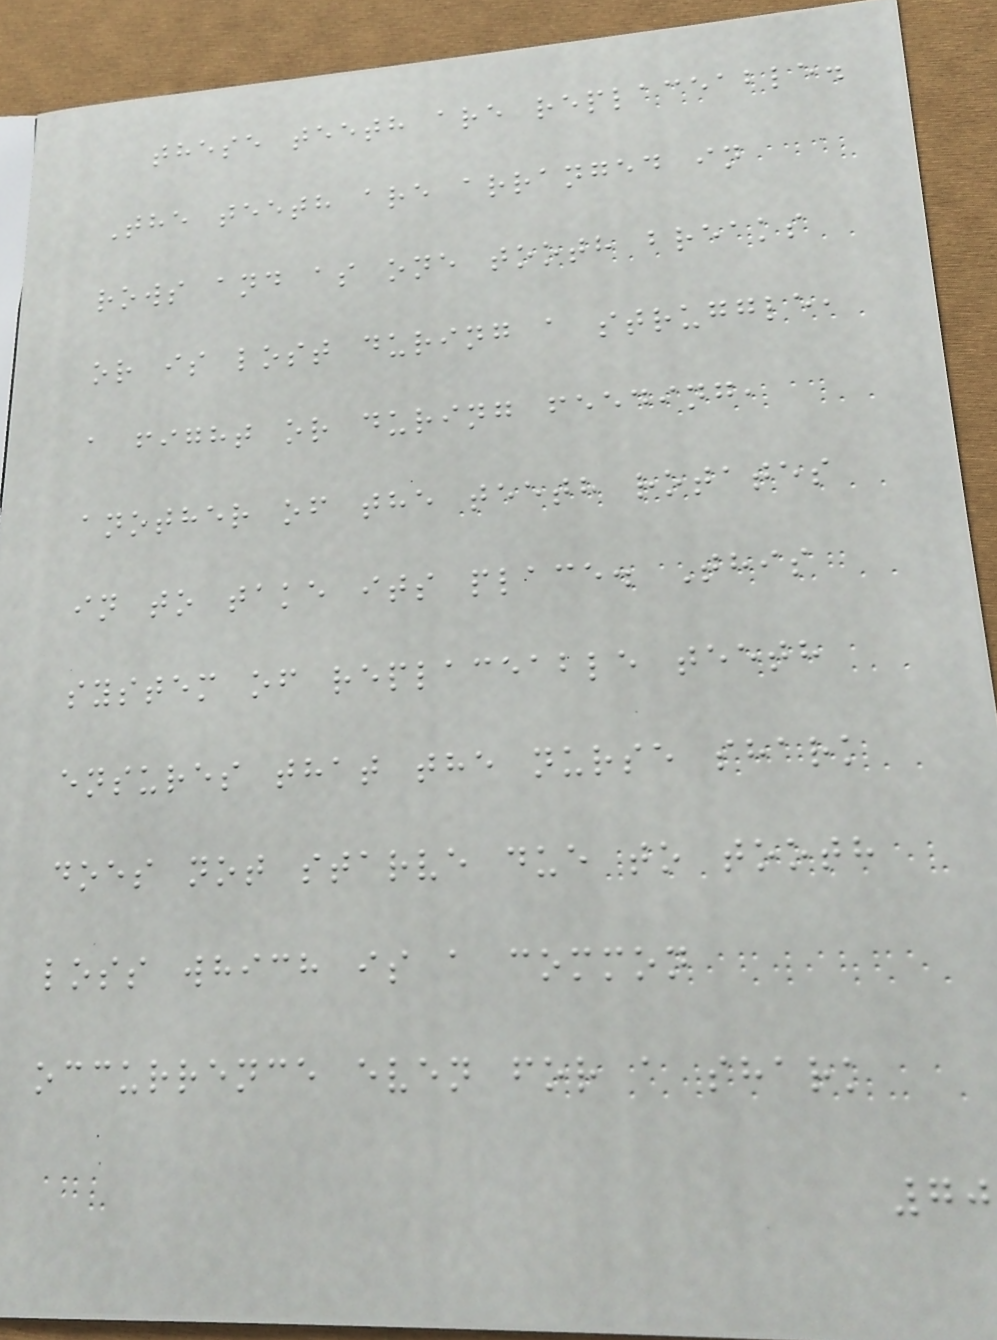these teeth are replaceable.
The teeth are arranged in
rows and as one tooth breaks
or is lost during a struggle,
a fight or during feeding,
another of the teeth rotates
in to take its place. This
system of replaceable teeth
ensures that the nurse shark
does not starve due to tooth
loss which is a common
occurrence even for a shark
70
